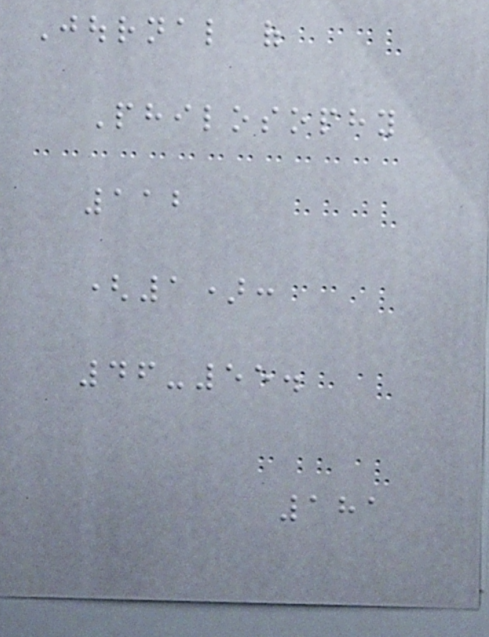Journal of
Philosophy
112
(1):
46-55.
181
